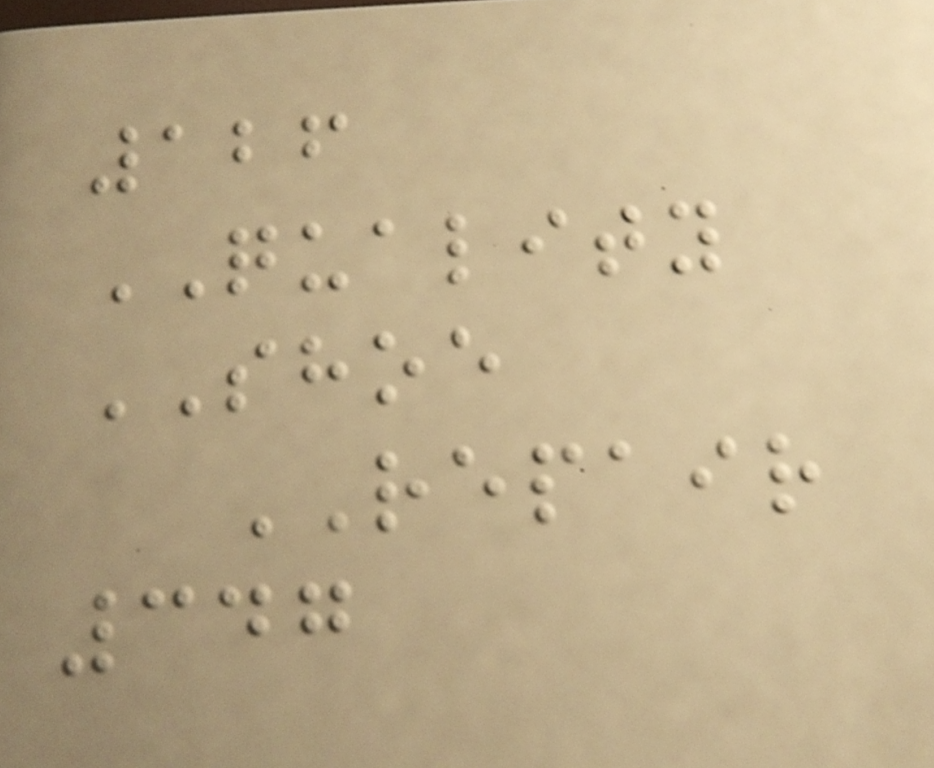126
QUALITY
SHOE
REPAIR
347
